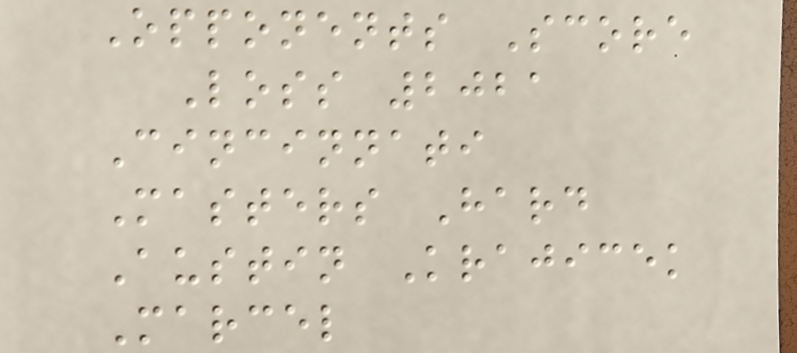Opponents Score
Loss 2021
Cincinnati
Masters Hard
Austin Krajicek
Marcel
